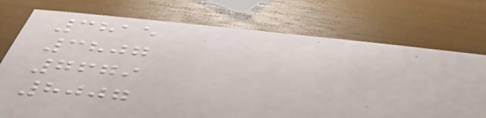3815
3807
7679
8007
